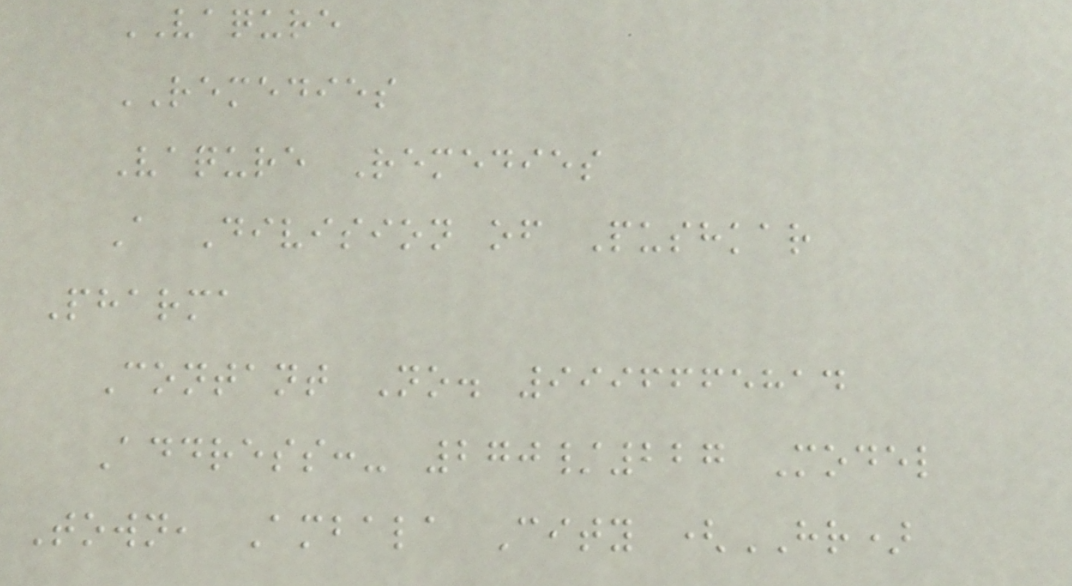VAQURE
REMEDIES
Vaqure Remedies
A Division of Pushkar
Pharma
Contant No. 9996665814
Address:- 270/227 Model
Town, Ambala City (HR)
